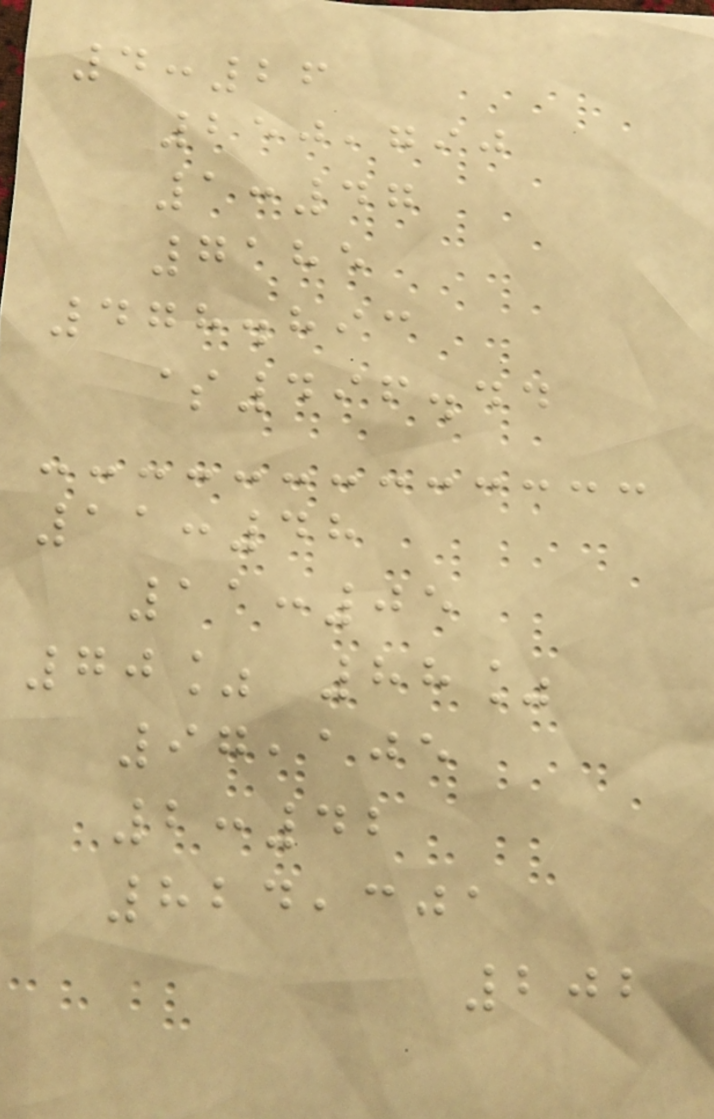4:26
250,790
1:47
7185
478.893
$496.44
11:48
11:05
70% 88%
97,105
2:42
824,301
202
